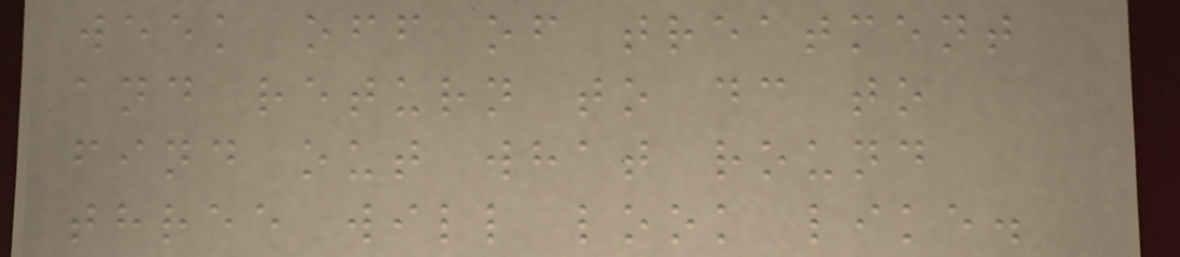week off of treatment
and return to dc to
find out what round
three will look like.
